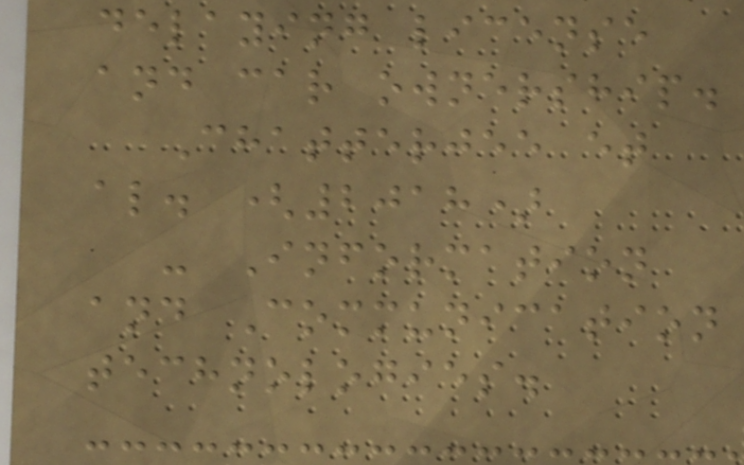delaying license
and car ownership.
Chatterjee et
al. (2018)
- Information
and Communication
technologies.
